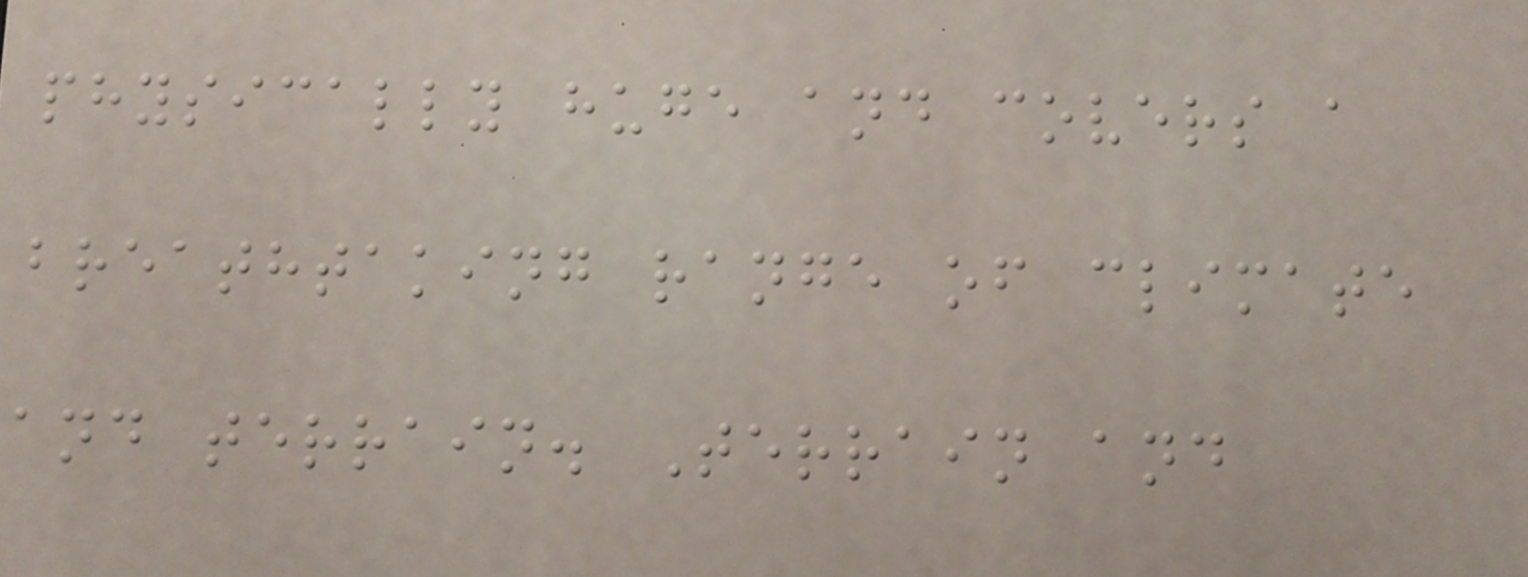physically huge and covers a
breathtaking range of climate
and terrain. Terrain and
